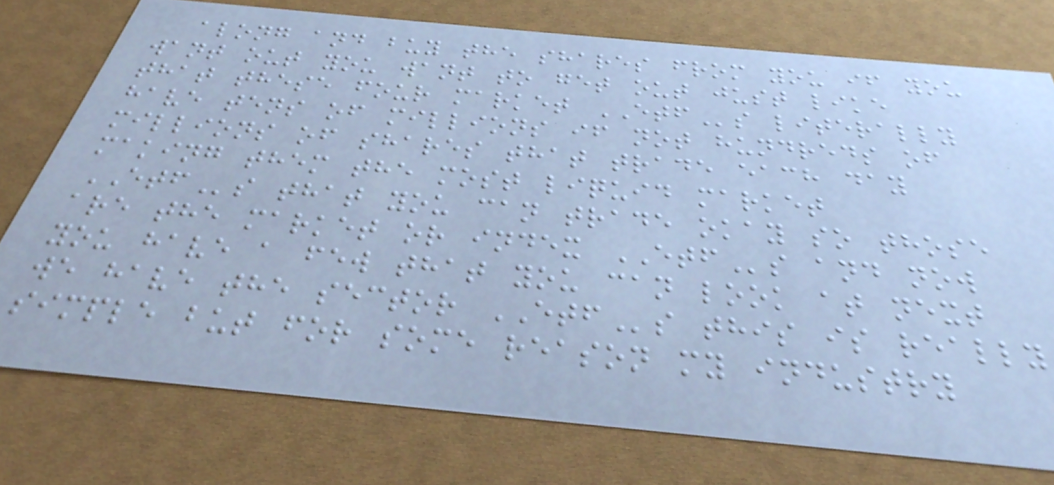along and buy the shares from you if you
want out you want to get out just like
that these four market ETFs literally
have tens of millions if not hundreds of
millions of shares that trade each day
making them the most liquid market
ETFs that you can trade okay so those
are the market or index ETFs and now
you have a few that you can look at next
we have the sector ETFs this is really
simple but for some reason my industry
